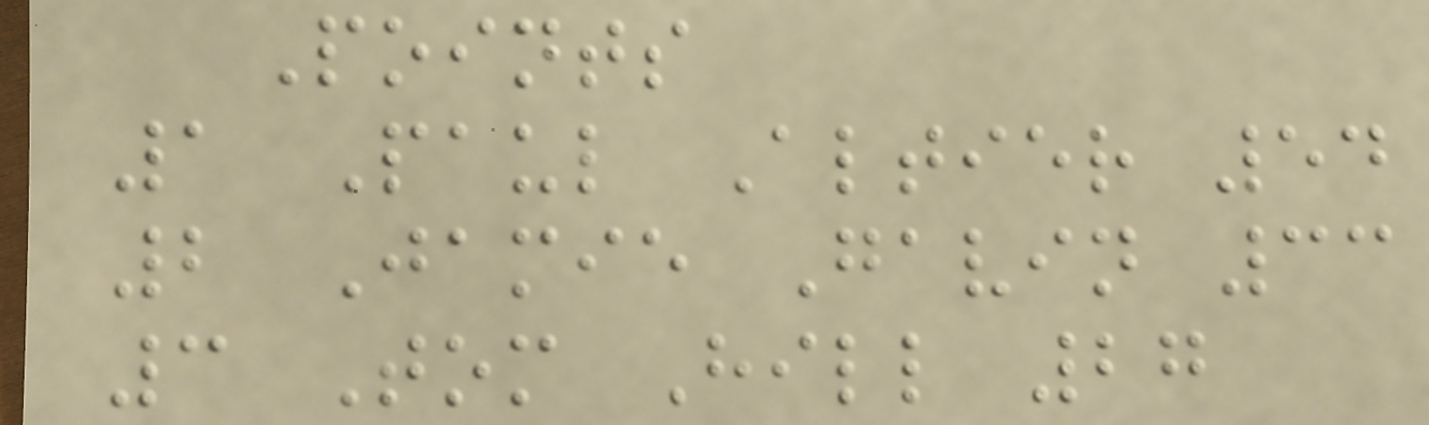Points
1 Paul Altier 54
2 Jamie Gavin 33
3 Tom Hill 27
